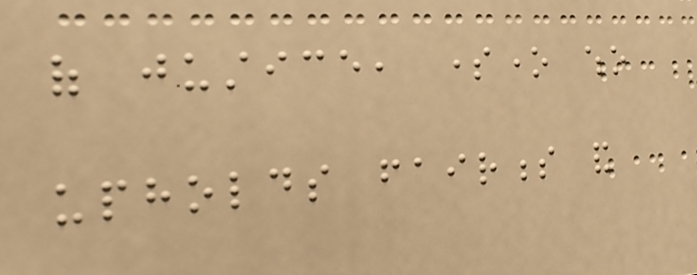of justice, someone who
upholds fairness and
